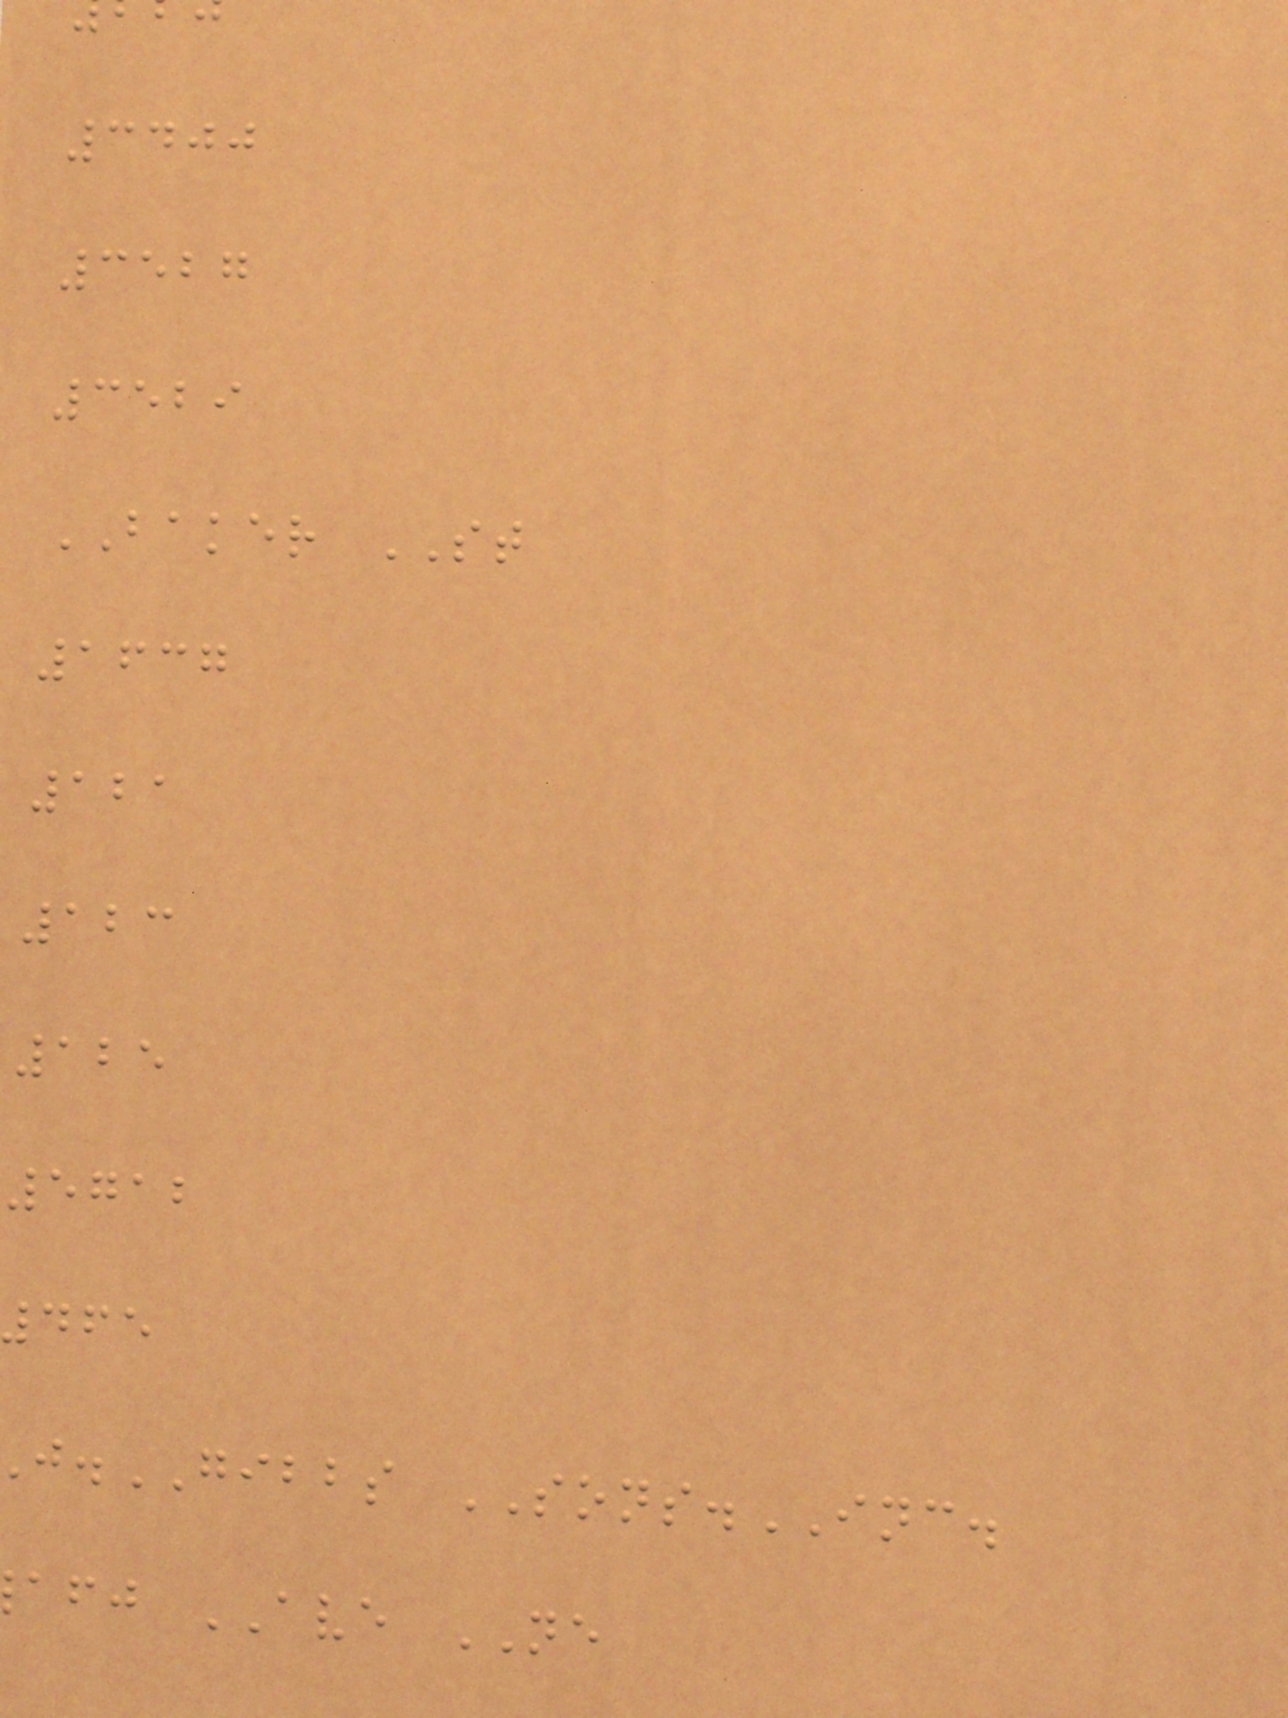3400
3527
3529
BAKER ST
1637
121
123
125
5712
.GIBBS SONS.INC.
afj AVE NE
